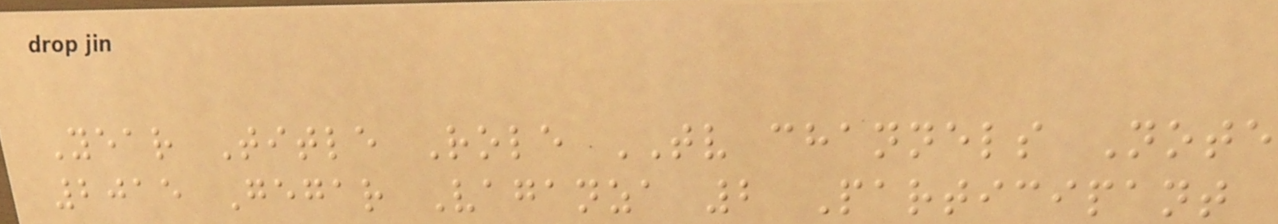Year Title Role TV channels Note
2015 Gegar Vaganza 2 Participant
